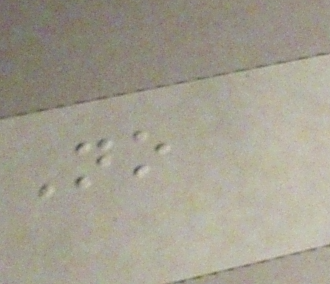No
